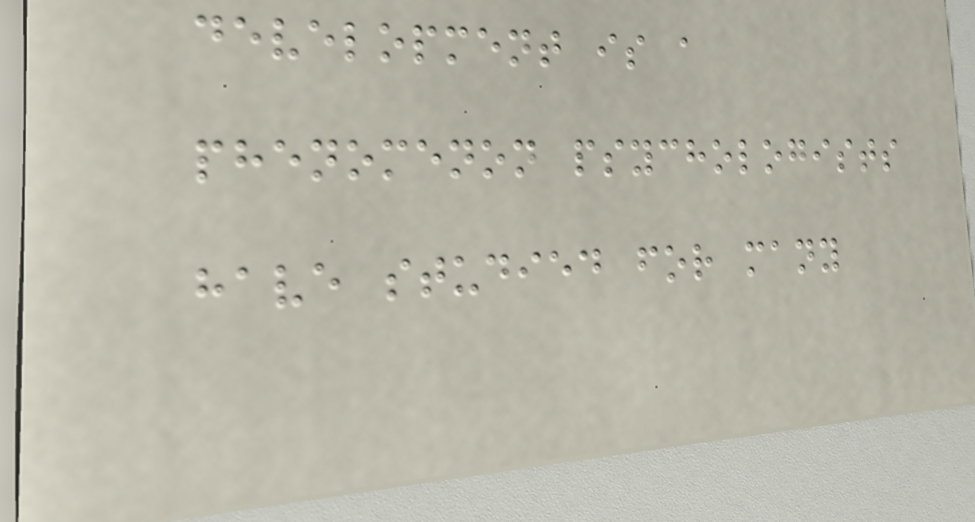development is a
phenomenon psychologists
have studied for many
